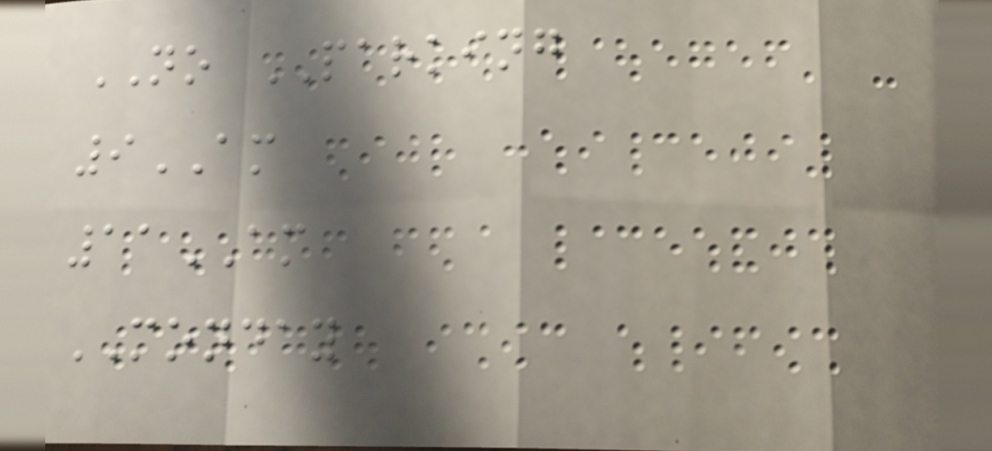NO PARKING
9AM
11AM
MONDAY
